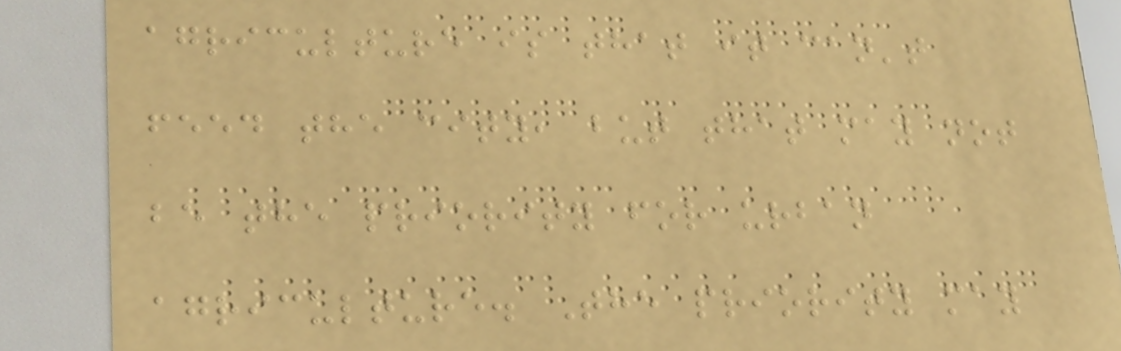agriculture is that it can't
feed the city, but that may not
be the priority for urban
agriculture. The priority may
